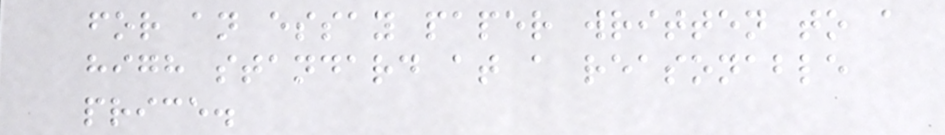for an essay paper written to a
high standard at a reasonable
price.
